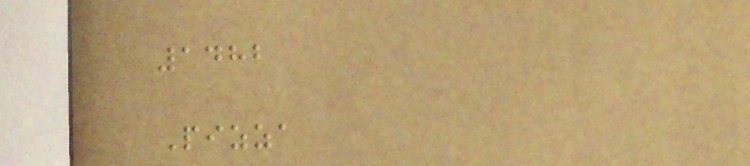1482
Pizza
